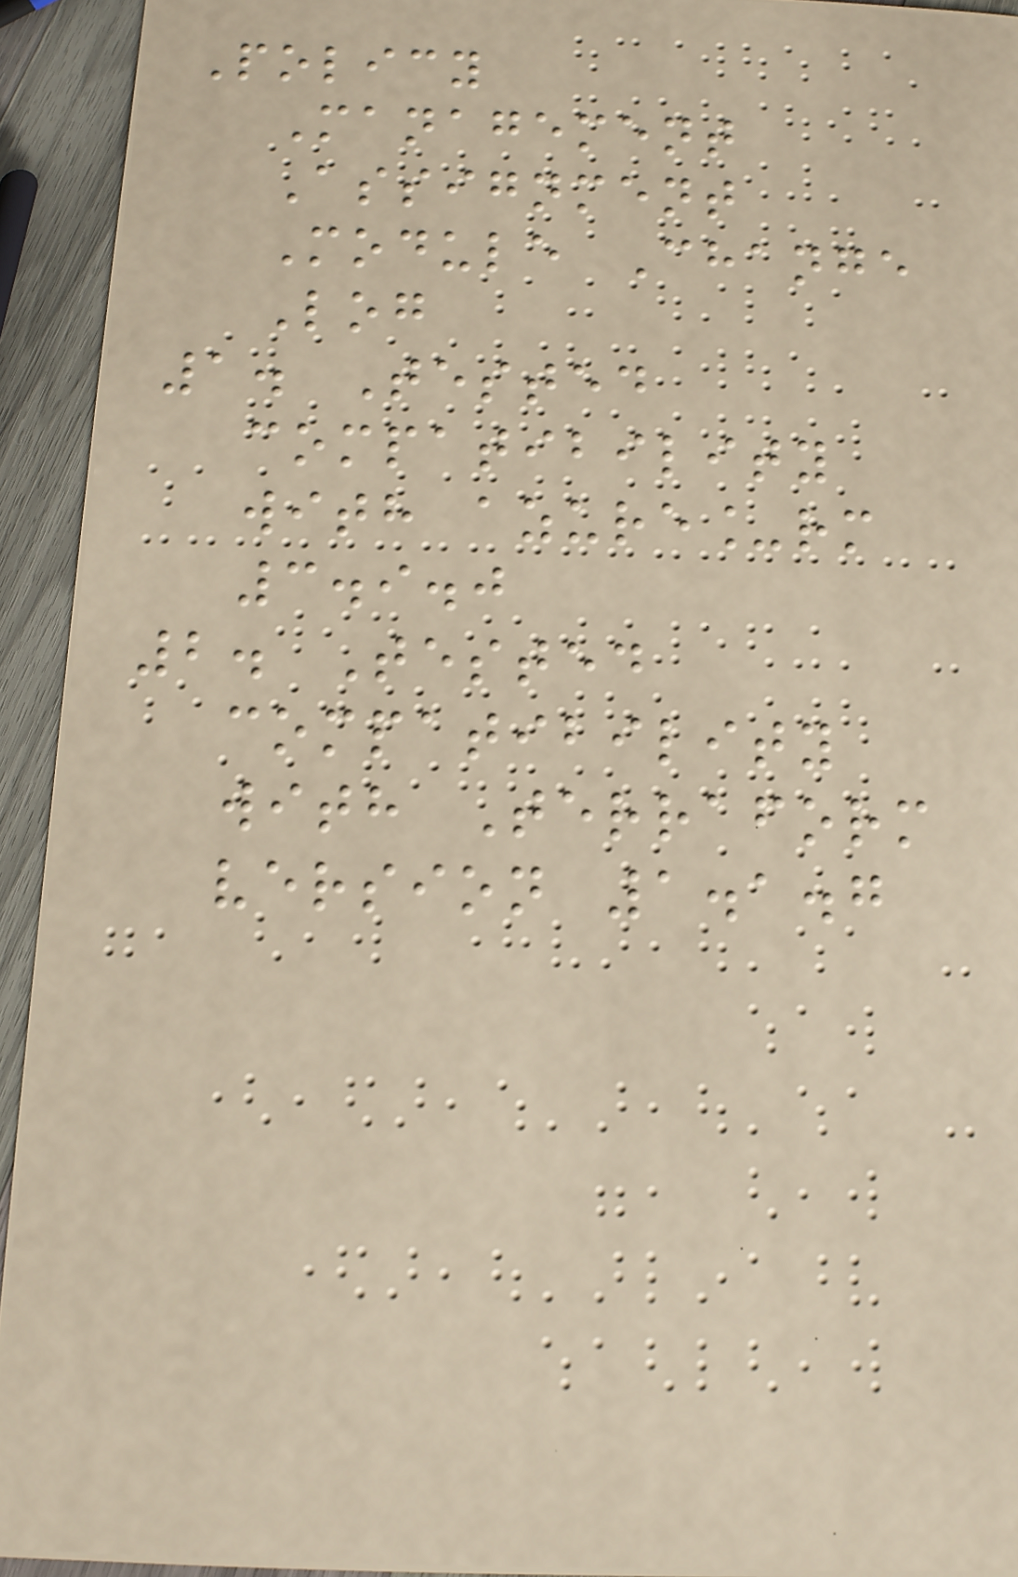Policy
Management
Assignment
Module Change
Log
1. Tested
compatibility
with azure_rm
3.9.0
2. Tested
compatibility
with Terraform
version 1.1.7
